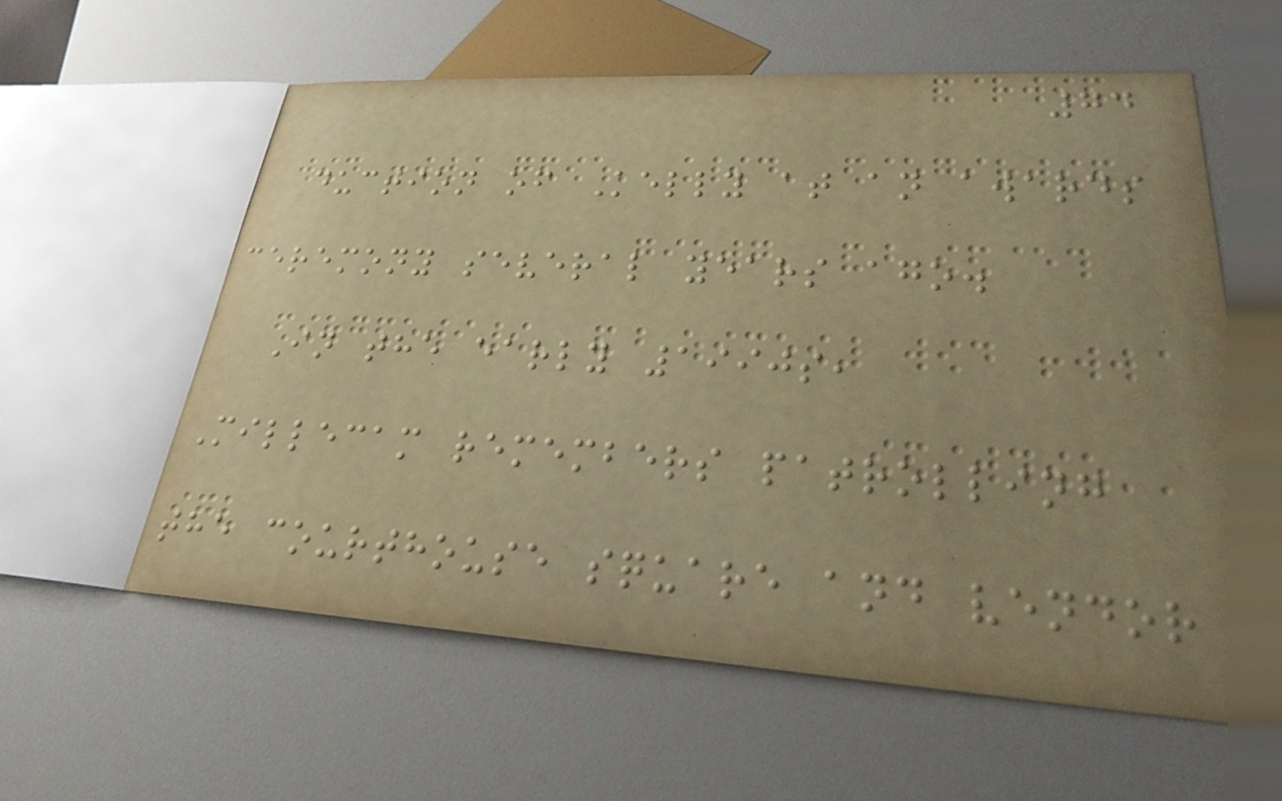74
duction of Kelly at an awards
ceremony several years ago.
In the early 1990s,
Millecam remembers patrolling
the courthouse square and vendor
